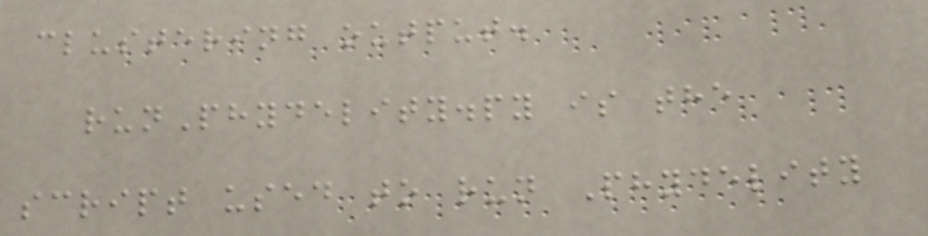clustering output.
runPhydelity.py is the
script used to run Phydelity
